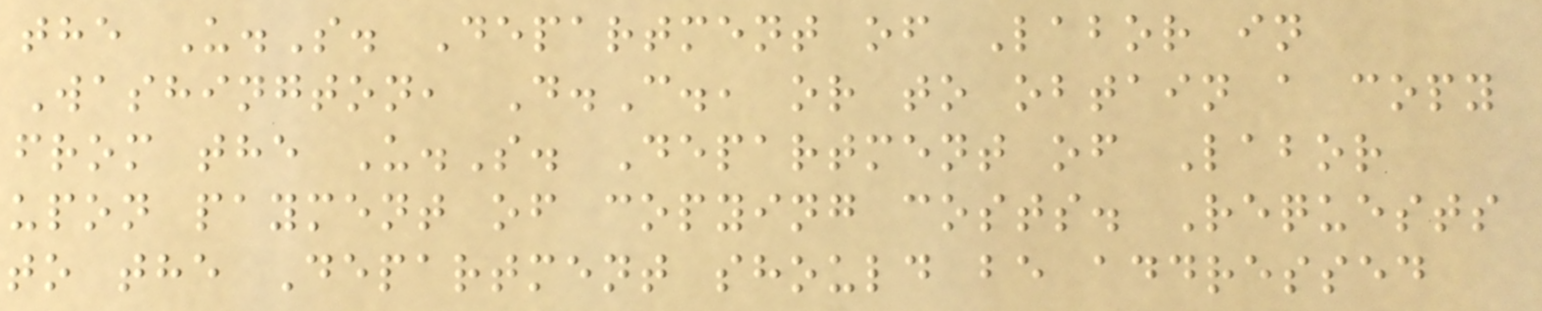the U.S. Department of Labor in
Washington, D.C., or to obtain a copy
from the U.S. Department of Labor
upon payment of copying costs. Requests
to the Department should be addressed
